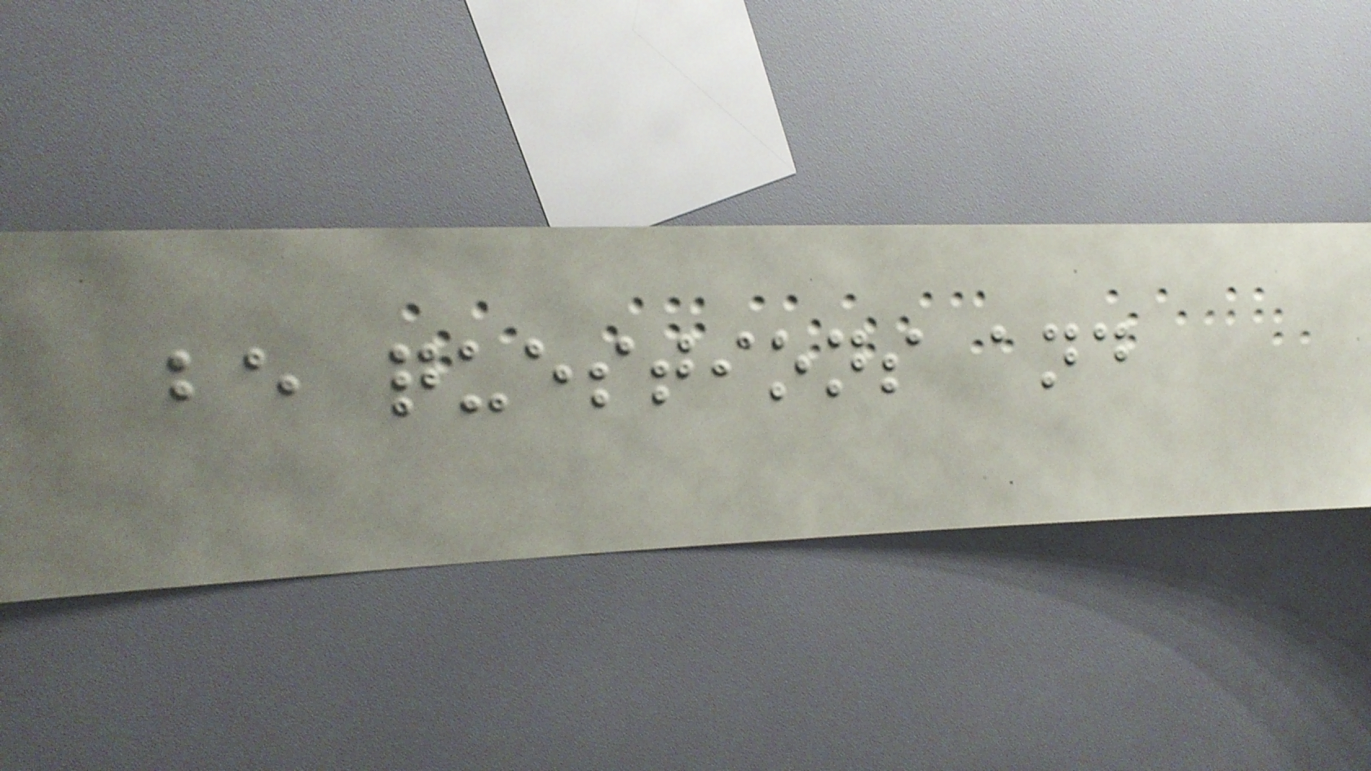be questions and
